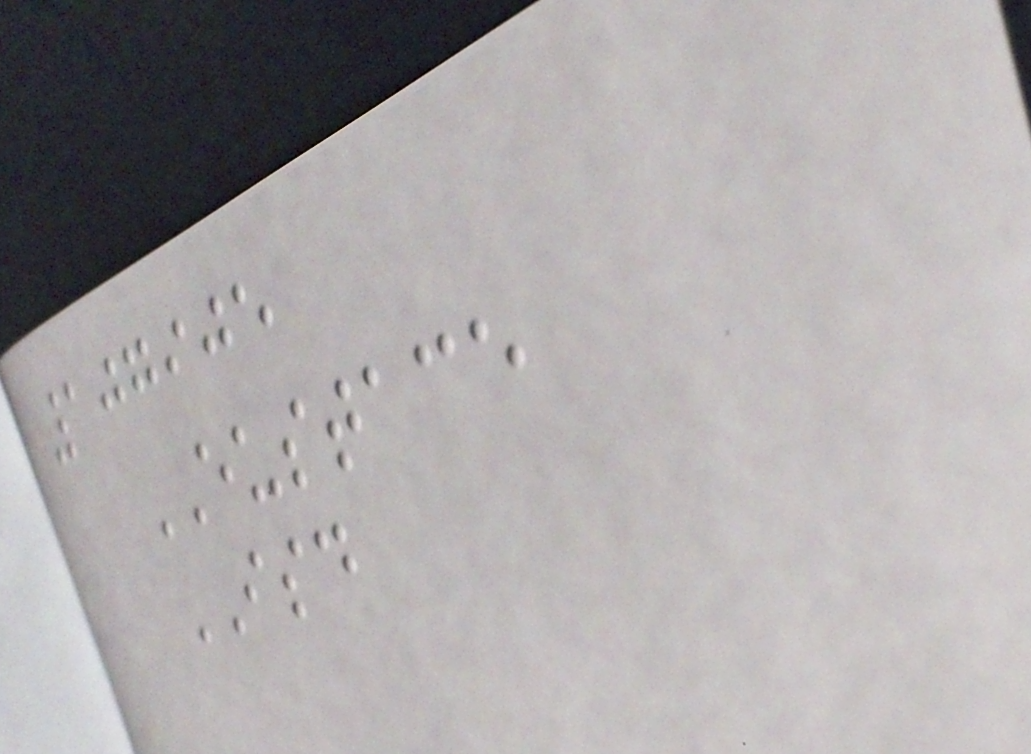107905
EUSTACE
ISD
